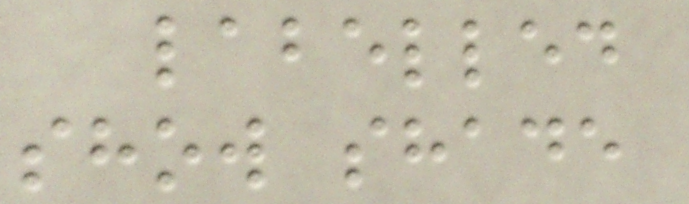labelled
show shade
